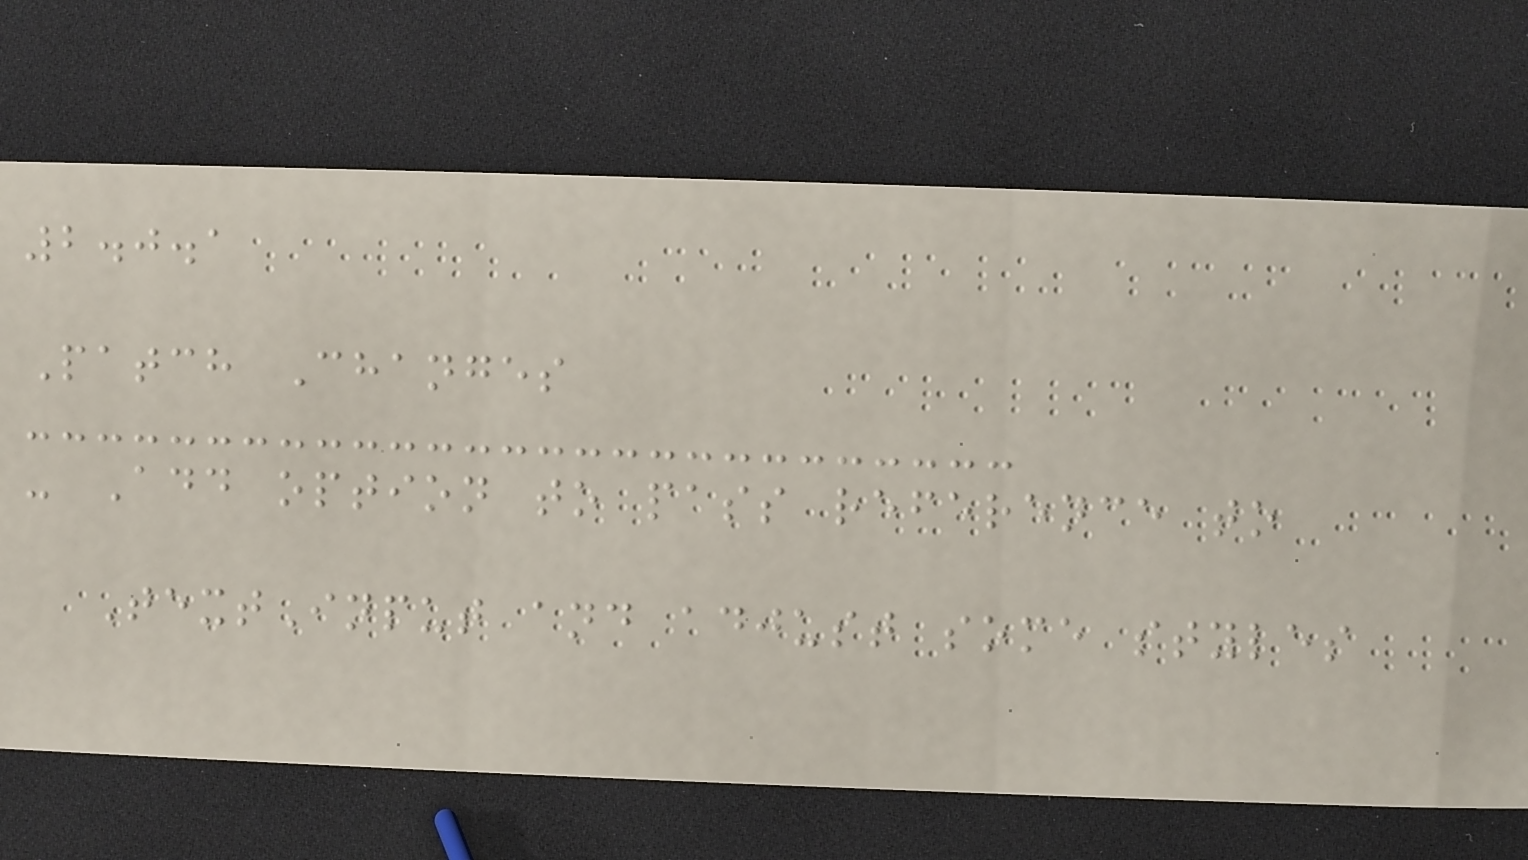2.0.1
Patch Changes
- Add option to pass reference to
TextInput and adjust some styles
